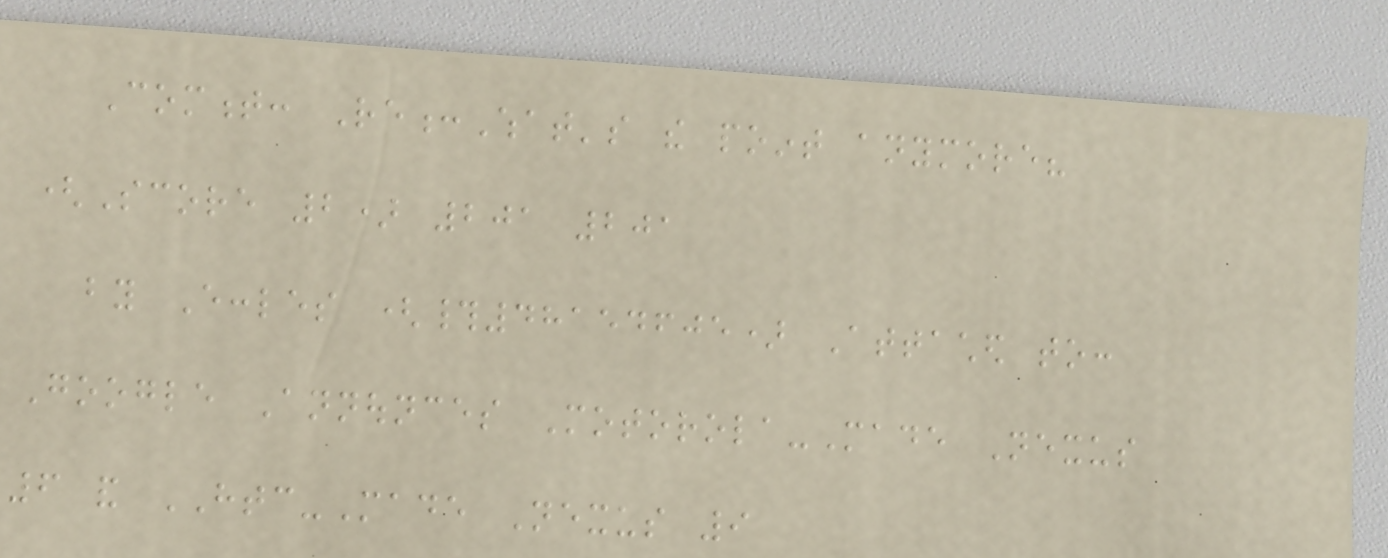Comment: Re:What's the point anymore?
(Score 2) 201 201
by Eccles (#48154605) Attached to:
Google Announces Motorola-Made Nexus
6 and HTC-Made Nexus 9
